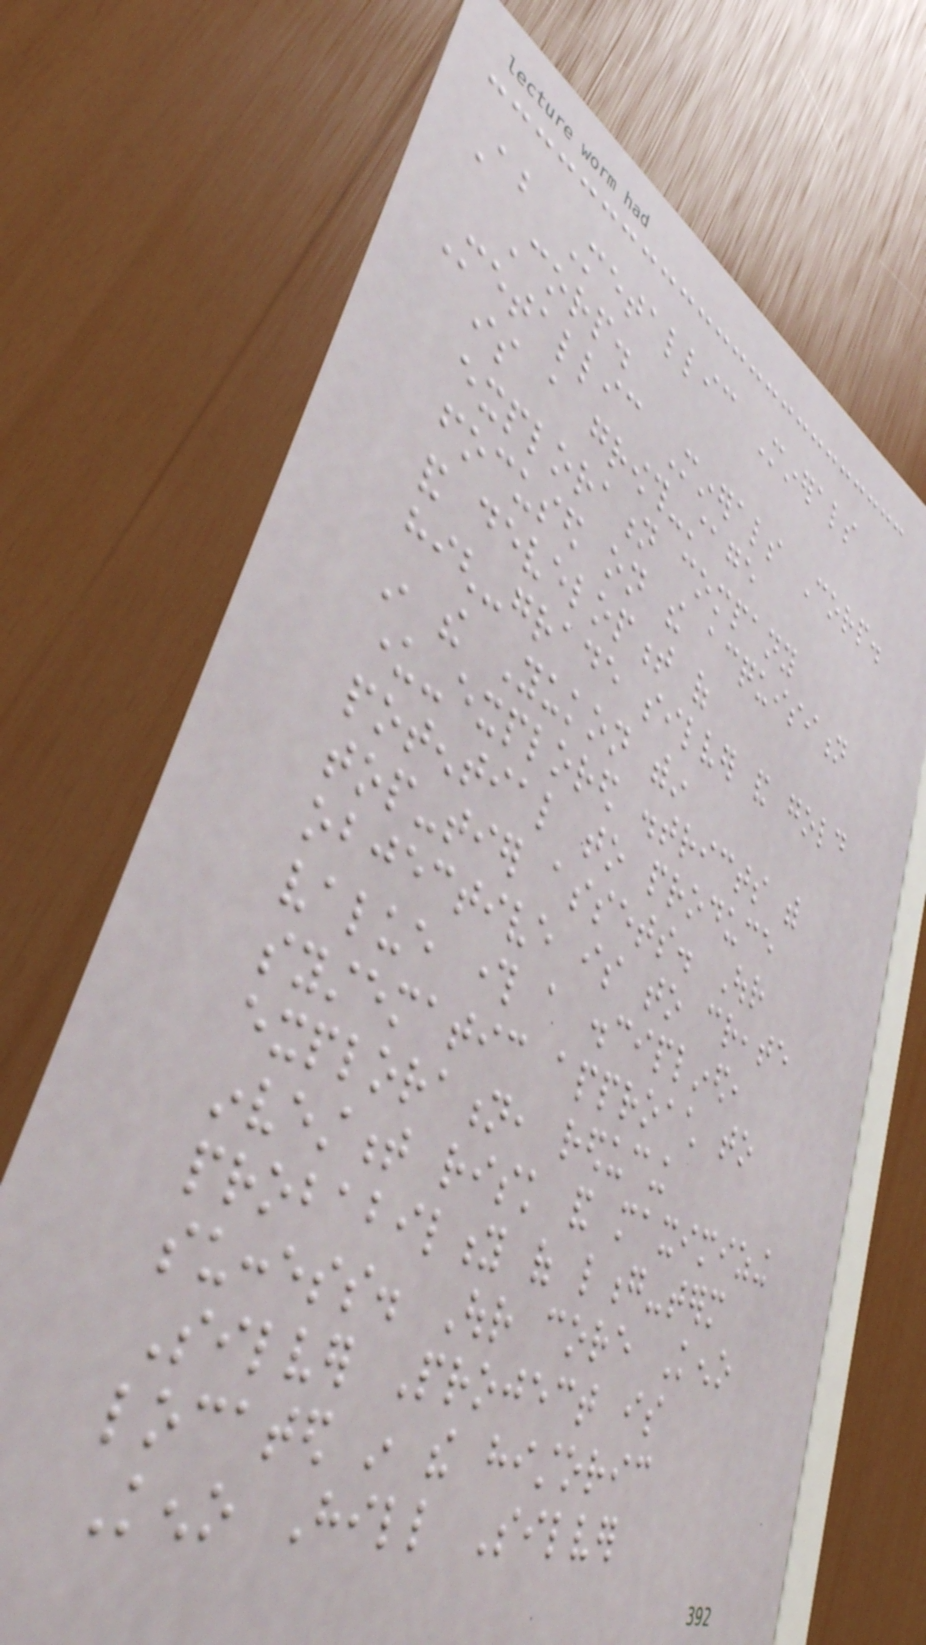About Metallic Minerals
Corp.
Metallic Minerals Corp.
is a growth-stage
exploration company
focused on the acquisition
and development of
high-grade silver and gold
in the Yukon within
under-explored districts with
potential to produce
top-tier assets. Our
objective is to create
value through a disciplined,
systematic approach to
exploration, reducing
investment risk and maximizing
probability of long-term
success. Our core Keno
Silver Project is
located in the historic
Keno Hill Silver
